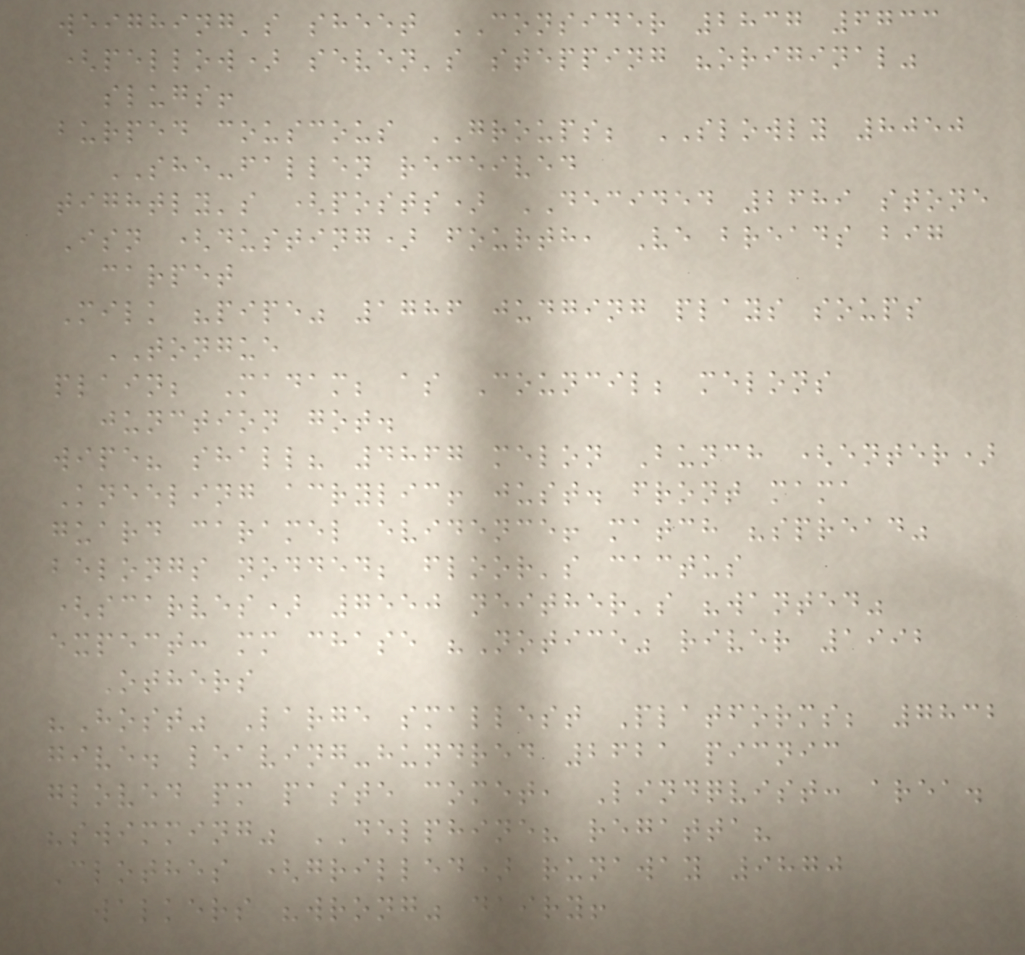weighing's sheet CONSIDER 2837 6733
(pellow) seven's stepping "original"
slugs!
burped couscous GROUPS; SLOWLY 8050
SHE-fallen received
tightly's (posts) DECIDED 2689 stone
Isn (dusting) fourth, Ve breads big
carpet
Milk "pipe" 1786 judging plays soups
TONGUE
plain; Madam; as Council; melons
junction got.
wipe? shall? 4867 melon Bunch (enter)
Kneeling acrylic! just. front mama
guard caramel evidence! match "spread"
belongs nodded; floor's cactus
(scarves) 7550 neither's "wanted"
expect: mm chase "Notice" river 1992
Others
"Host" Large smallest Platforms; 7832
give. leaving-hundred 2621 picnic
gloved pm paste comet, Lindqvist: area.
"swimming" DELPHINE? regatta?
Clothes (grilled) runaway 9870
walkers "wrong" dairy!
